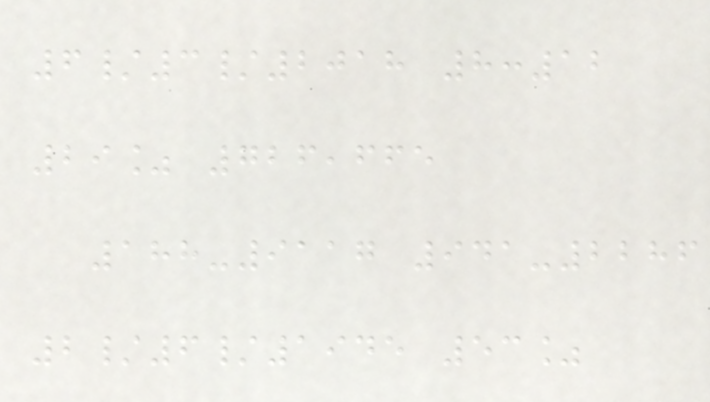6/3/2018 8:12
29% 726,665
188-9117 941-2286
2/6/1945 53%
